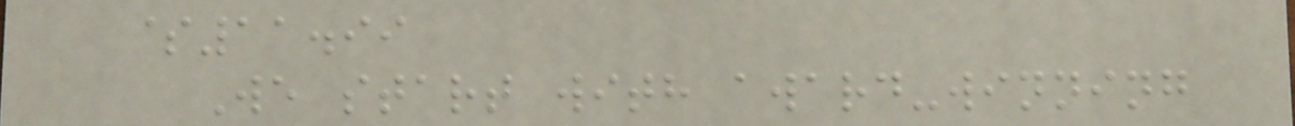$11.99
We start with award-winning
